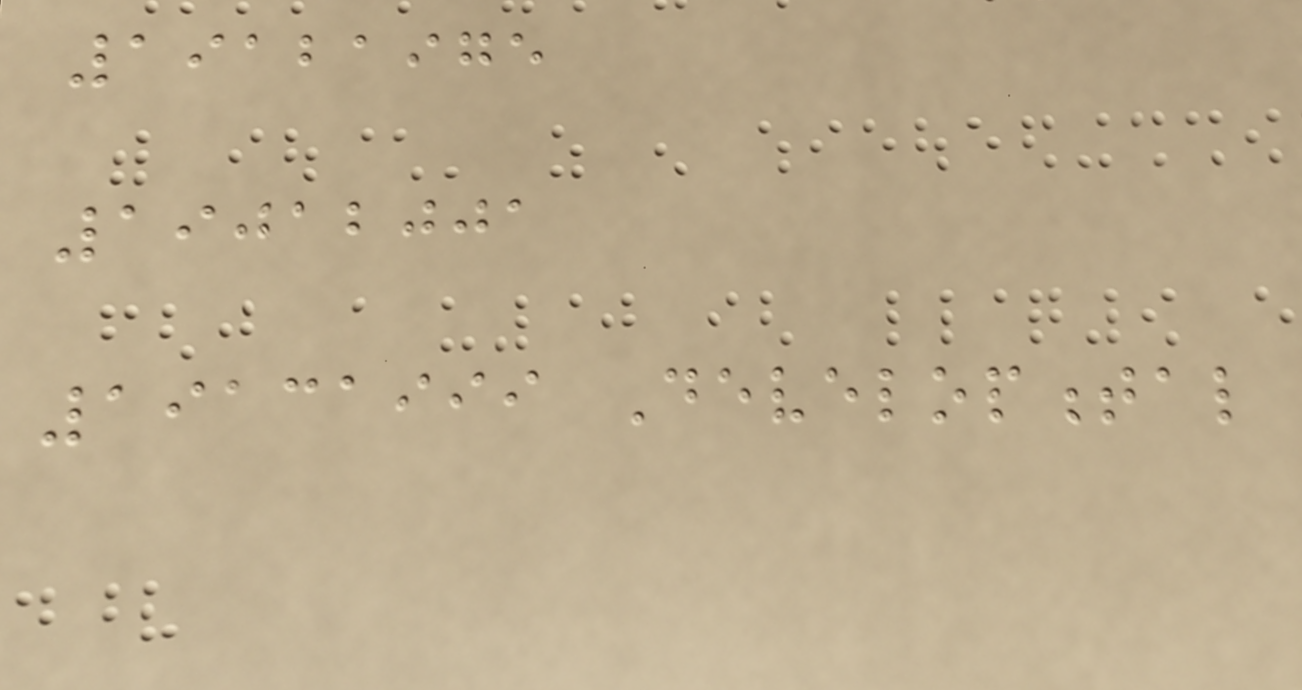19121975
19012001
19131999 Developmental
